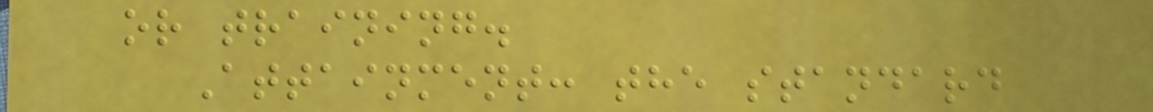or training.
Attainment: the standard
